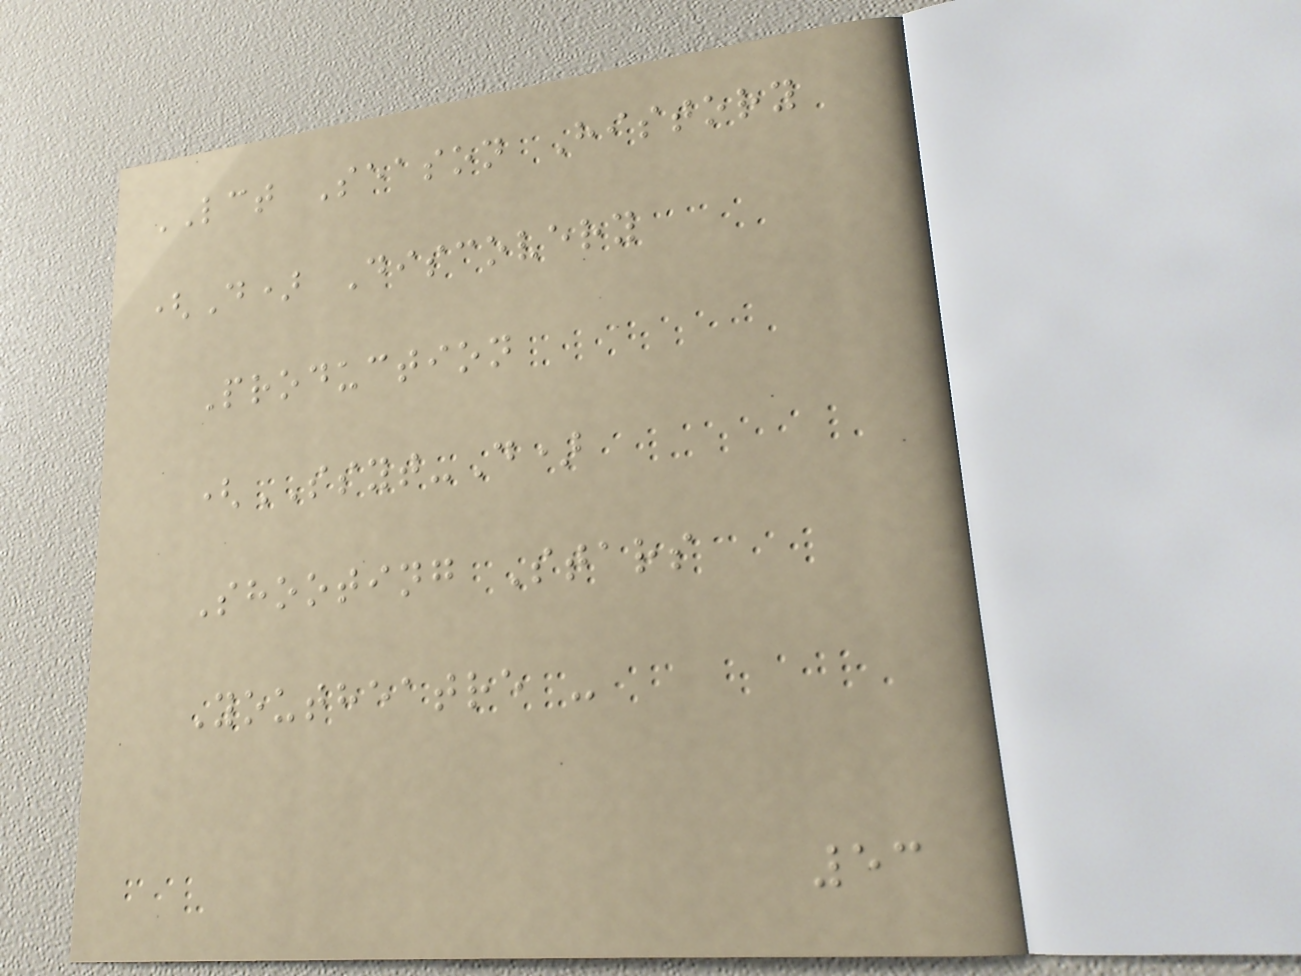LCT Season History
(D) Discovery
Production
(SSYT-D)
Shooting Stars
Youtheatre -
53
